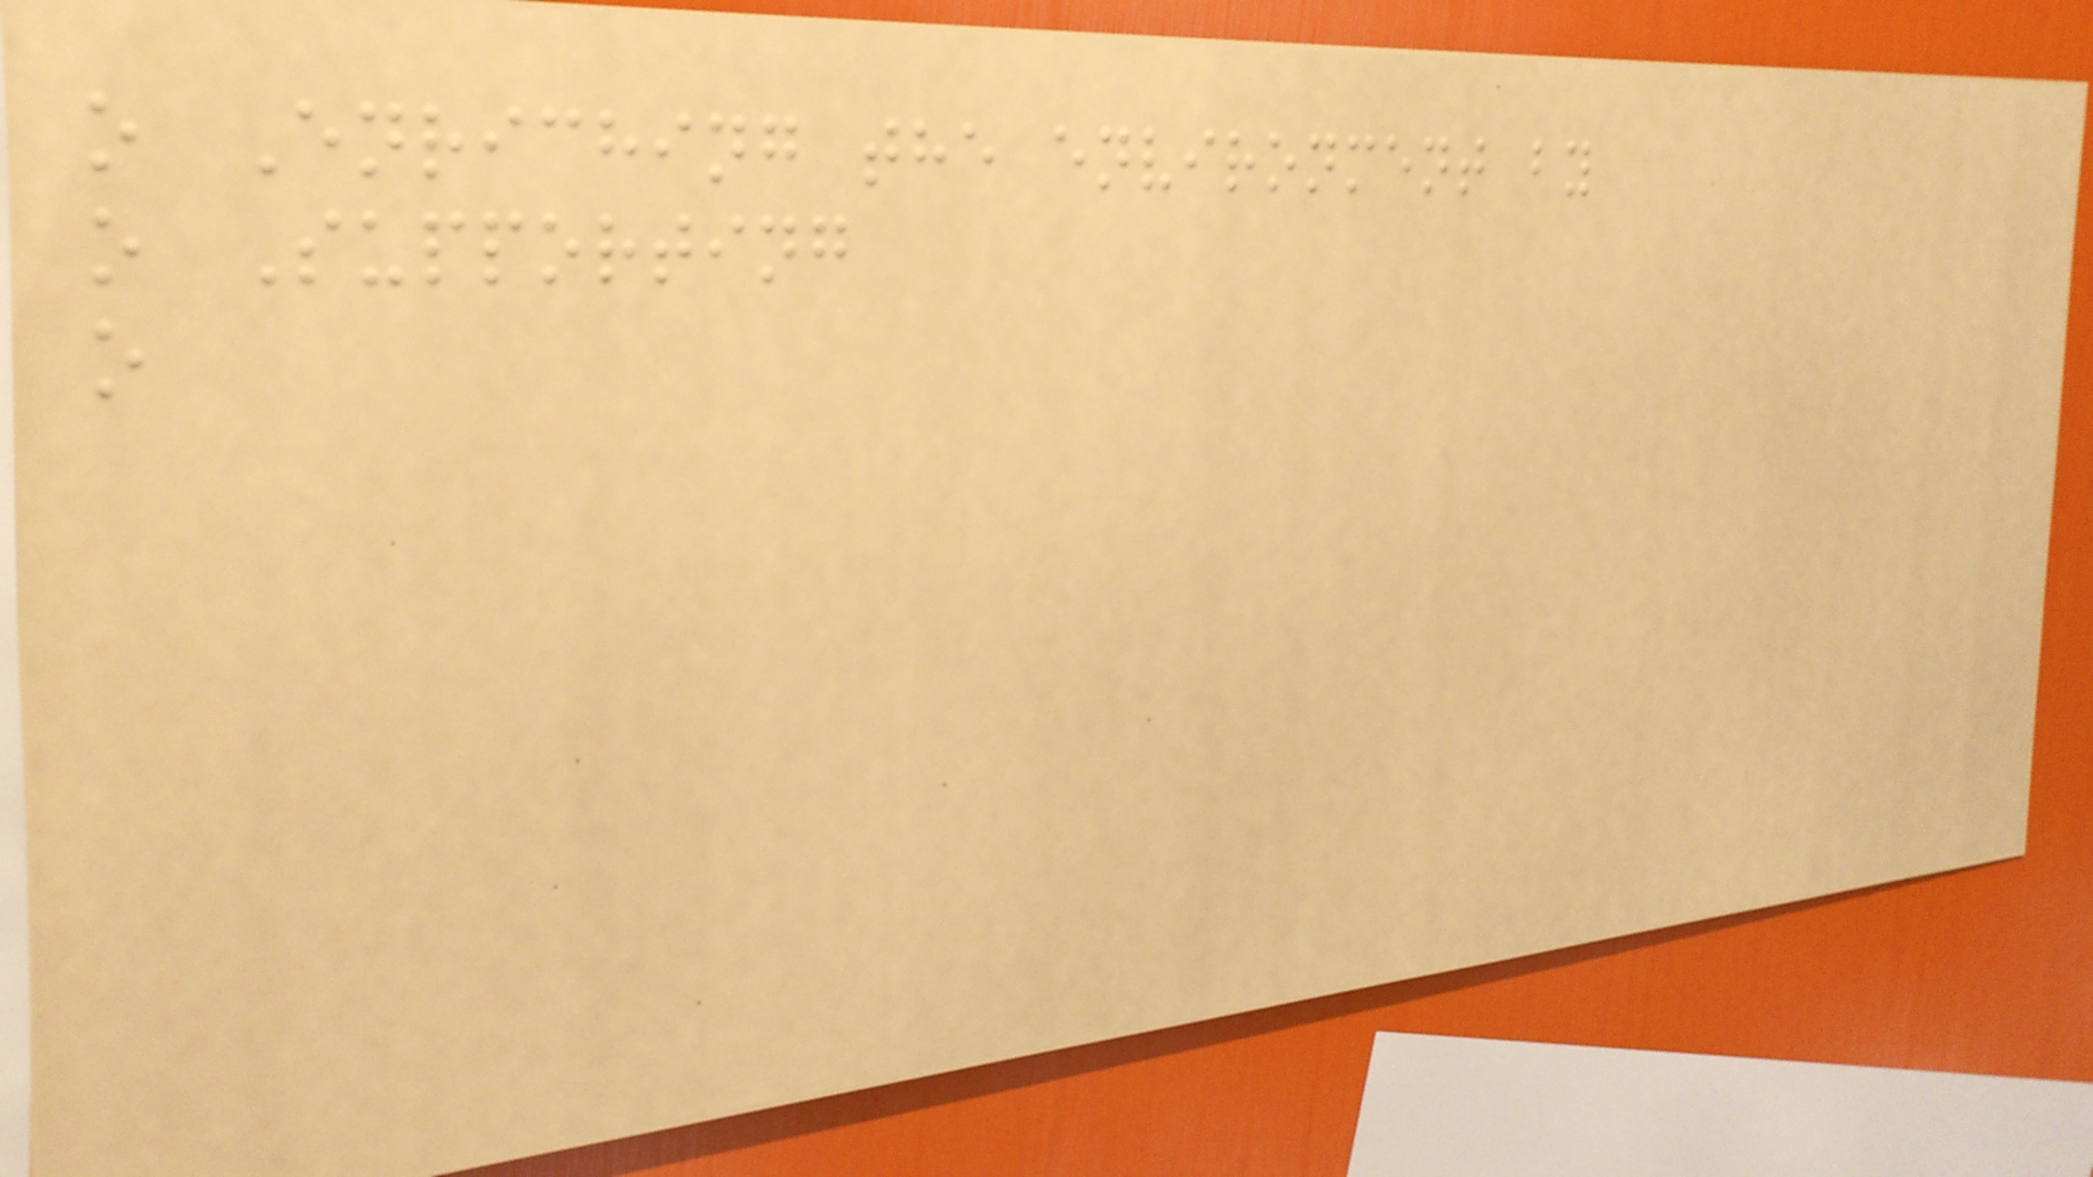o Enriching the environment by
o Supporting
o
